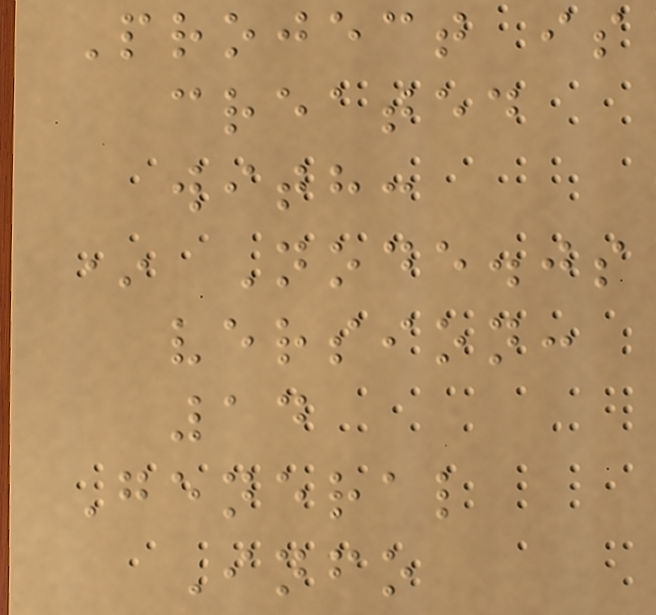Project is
created
with:
* Node.js
version:
14
General
Info
